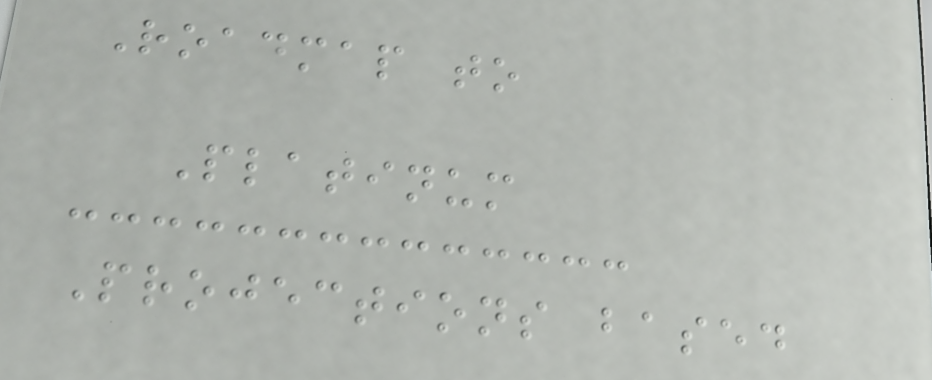Roadmap to
Platinum
Projections based
